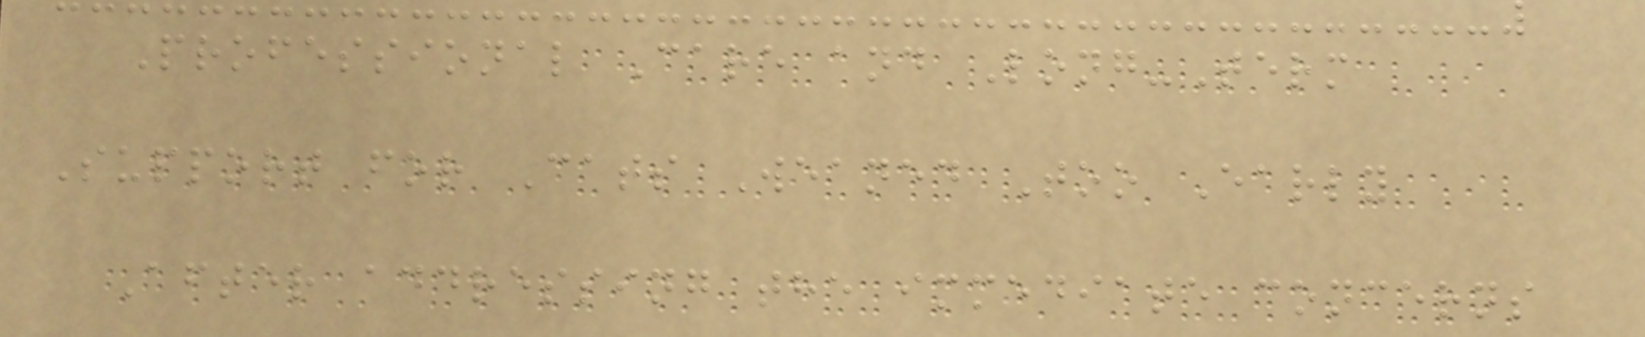Professional Care and Long-Term
Support for Cats Weaned Too Early
After addressing the immediate concerns
